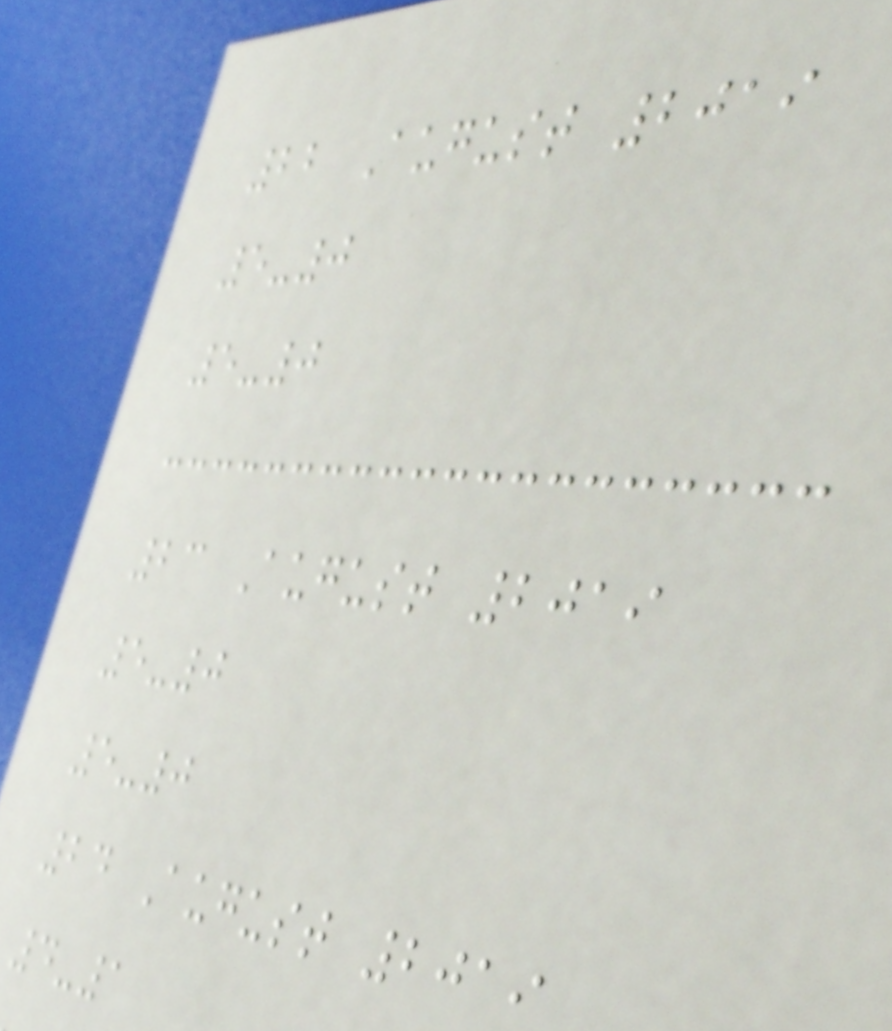22 August 2019
5-0
5-0
23 August 2019
5-0
5-0
24 August 2019
4-1
